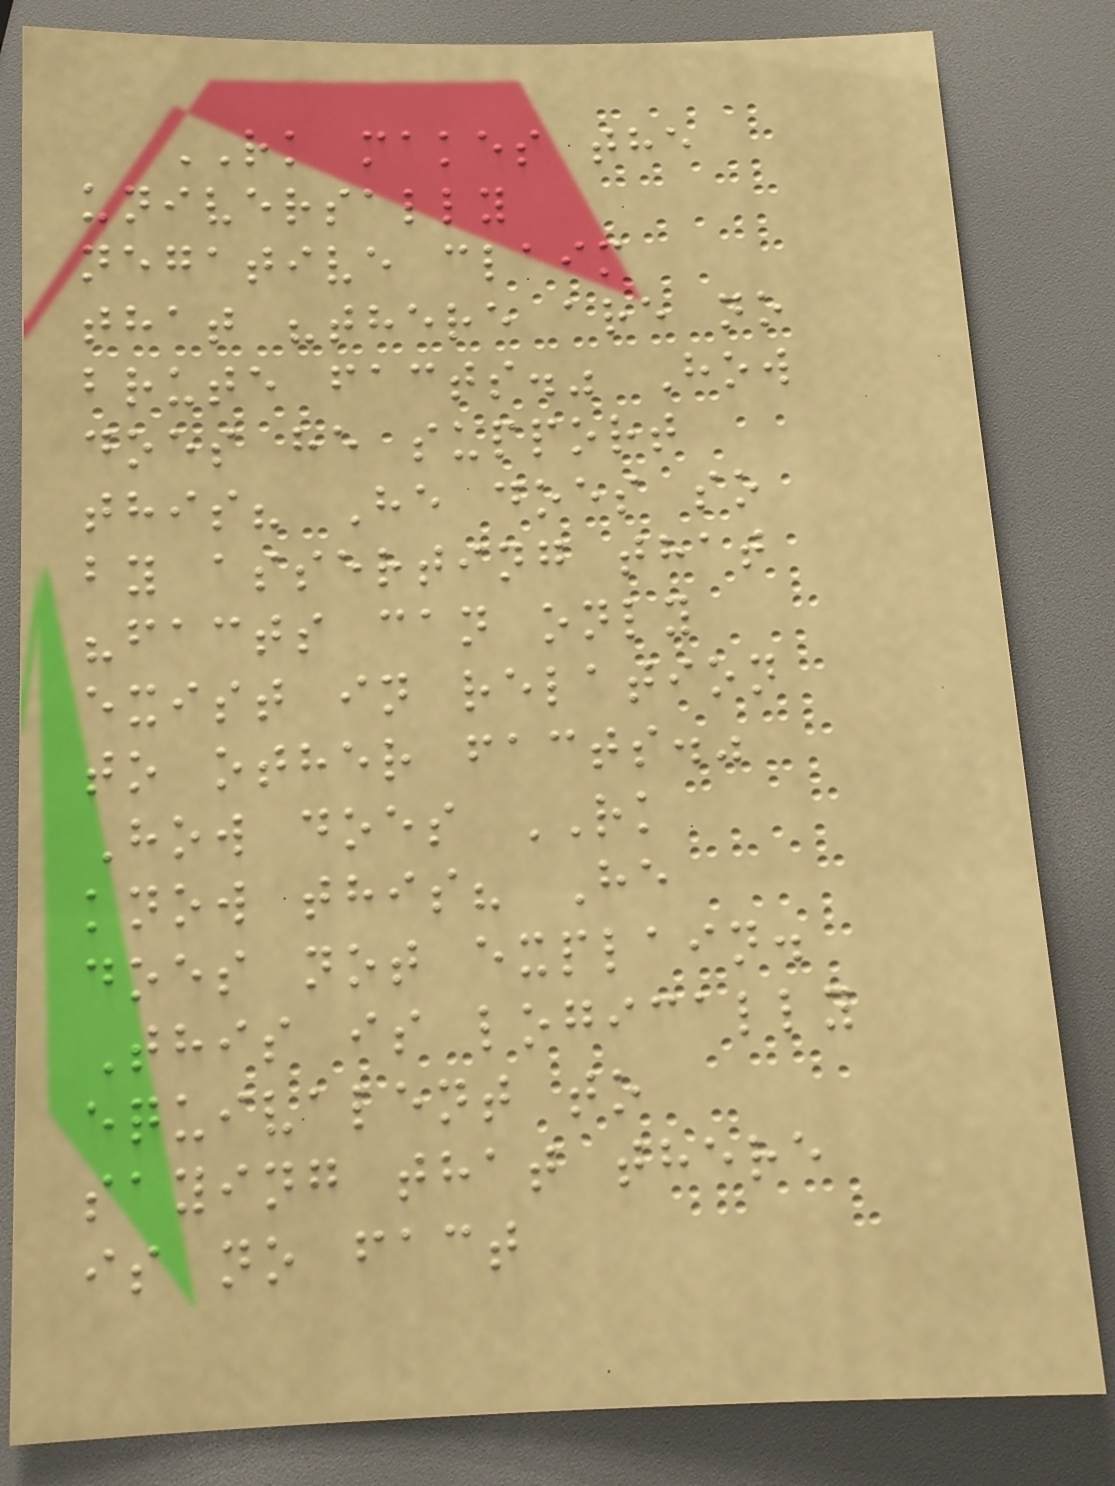RK makes the
universally
negative claim
that "there are no
brute facts." How
does he support
this? He does so
by asserting that
"facts can only
exist in relation
to other facts."
How does RK
know this? He
does not explain.
This is logically
equivalent to
saying that there
is no fact
